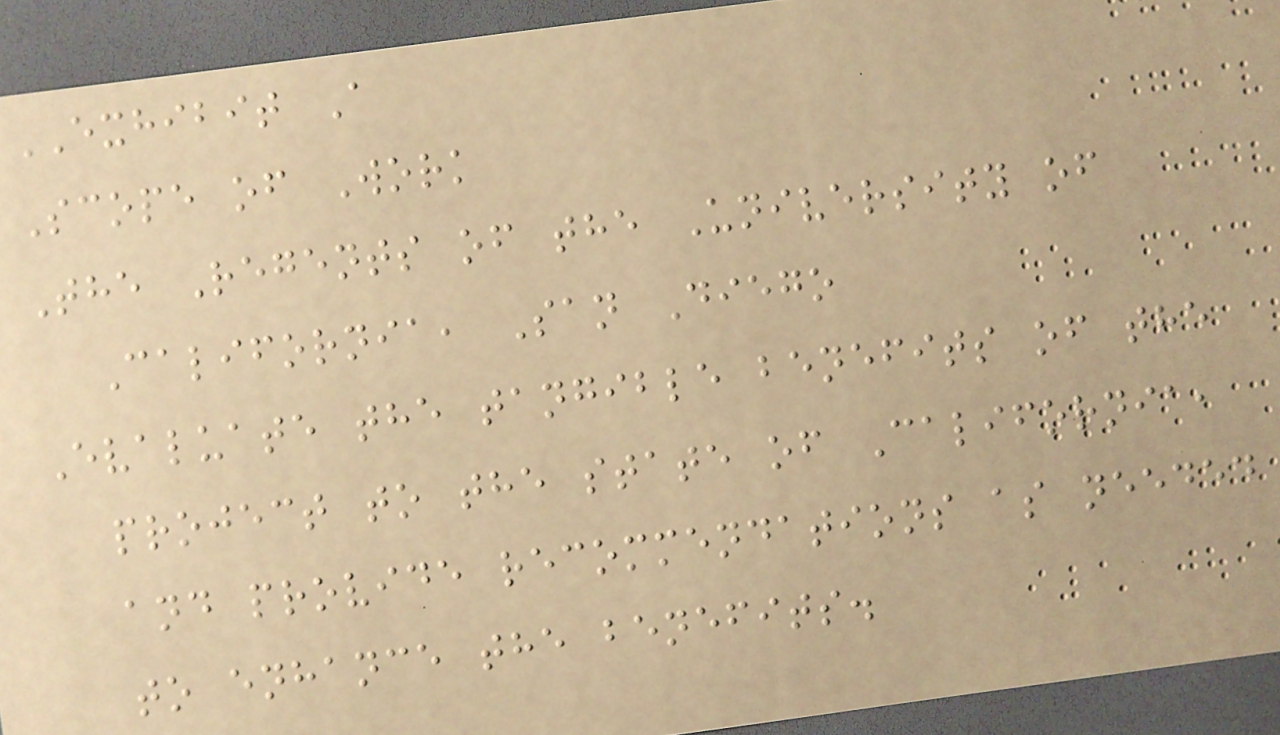EXHIBIT A
Scope of Work
The Regents of the University of
California, San Diego
Evaluate the tangible benefits of the
project to the state of California,
and provide recommendations as needed
to enhance the benefits.
